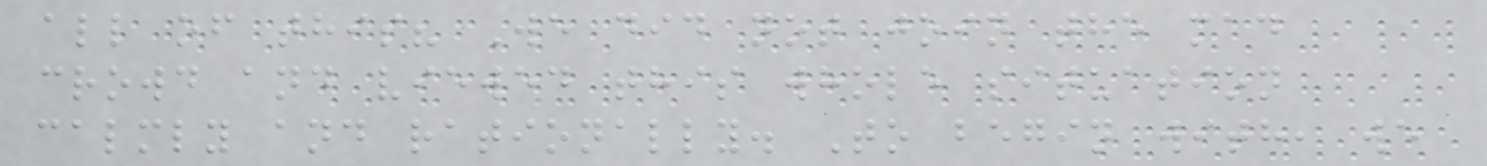all of this? We did not join the mad
crowd and viewed this whole situation
calmly and rationally. To begin with, we
